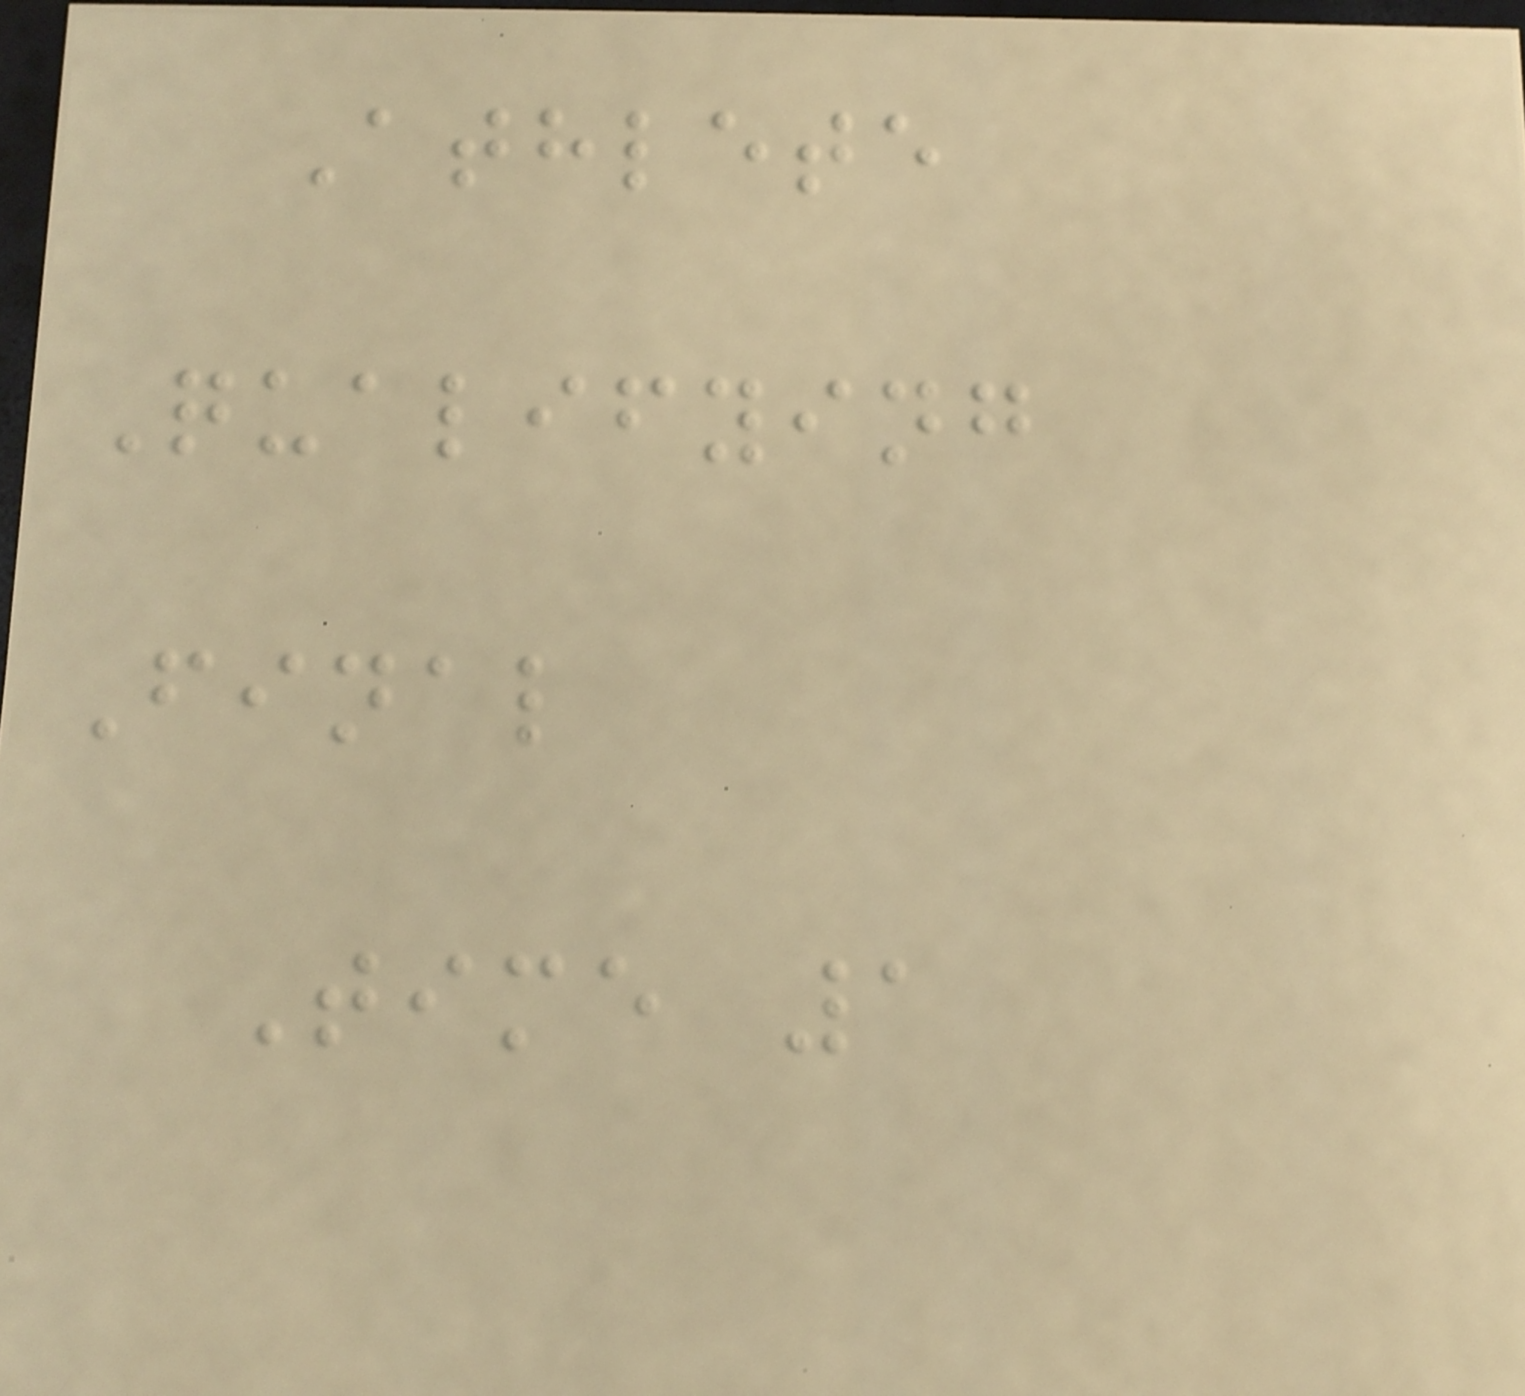Athlete
Qualifying
Final
Time 1
